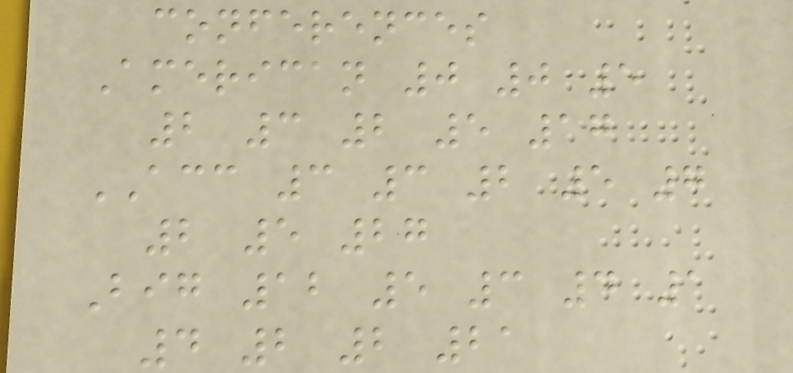conferences
American 0 0 5
2 3 2 5 17
ACC 3 3 2 5 7
2 5 27
Big 12 5 3 4 1
4 2 2 21
